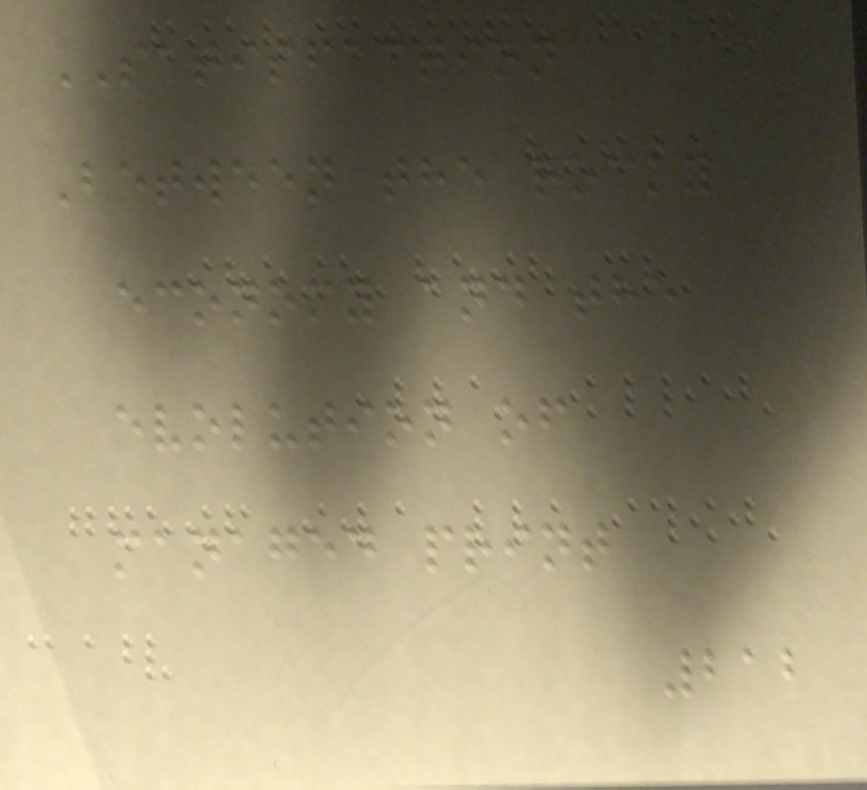SATISFACTION
Between the rocky
economy and the
evolution of
managed print
212
